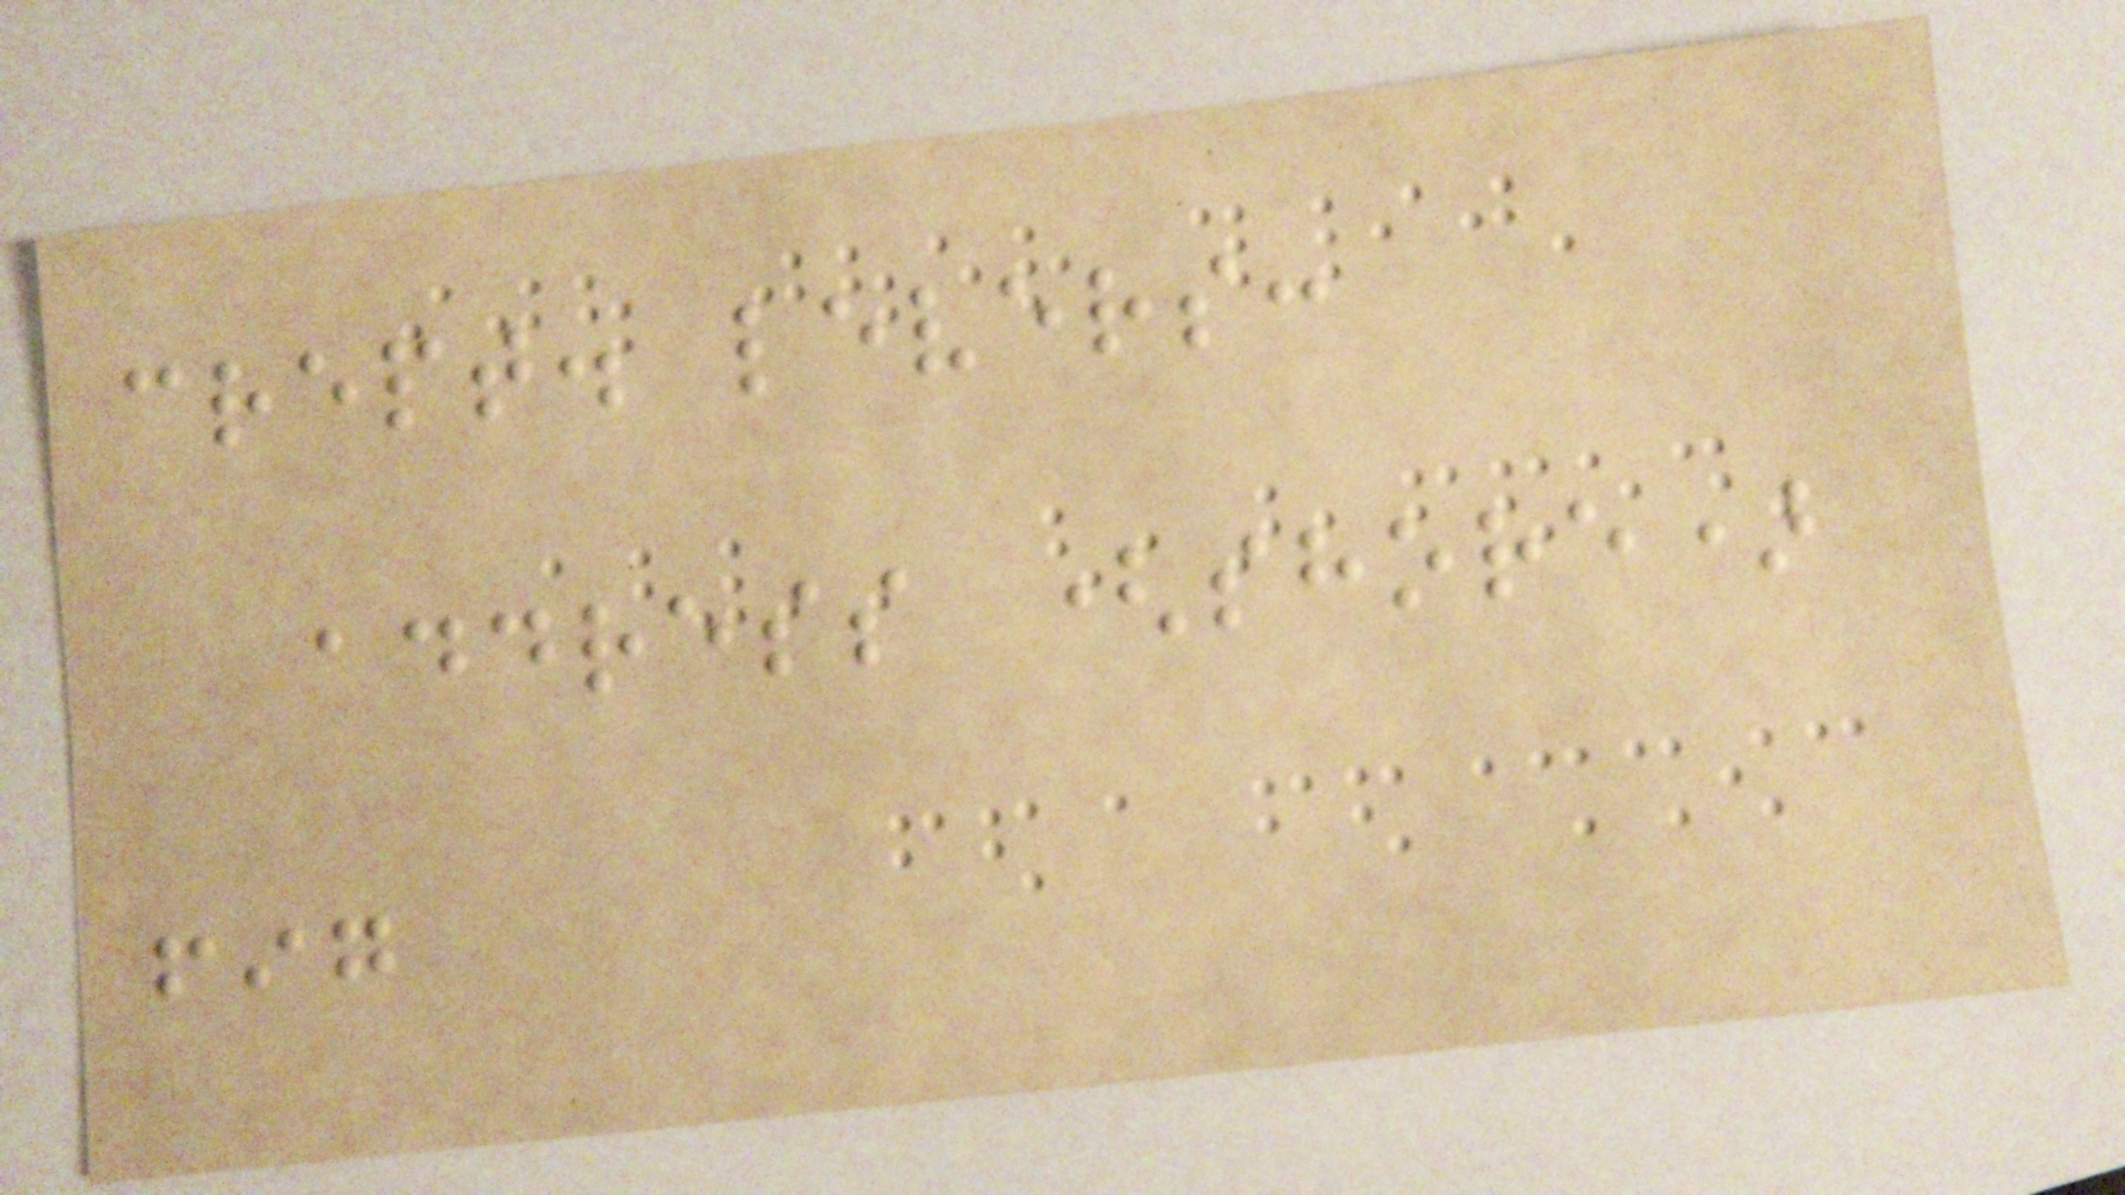crept. levers:
address (shore)
fig
